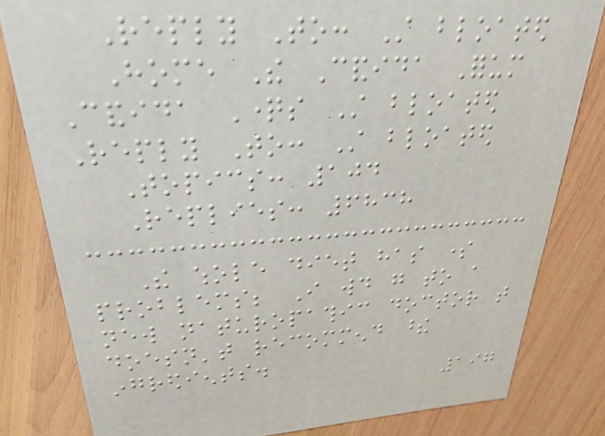Reply To: Still bloated
Home The Candida Forum
Candida Questions Still bloated
Reply To: Still bloated
Topics: 104
Replies: 6838
The whole diet has some
problems; I would go to a
new naturopathic doctor that
doesn't recommend these
ingredients.
197
